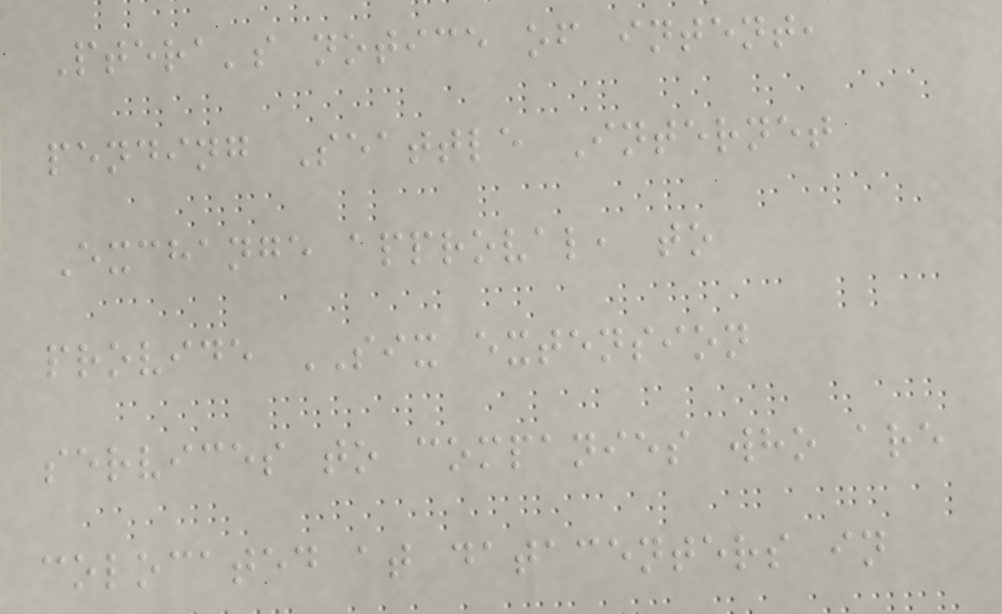Ptera's notice of intent,
pending Seattle Internet
Exchange approval, to
provide SIX extension
services to companies who are
colocated at datacenters in
